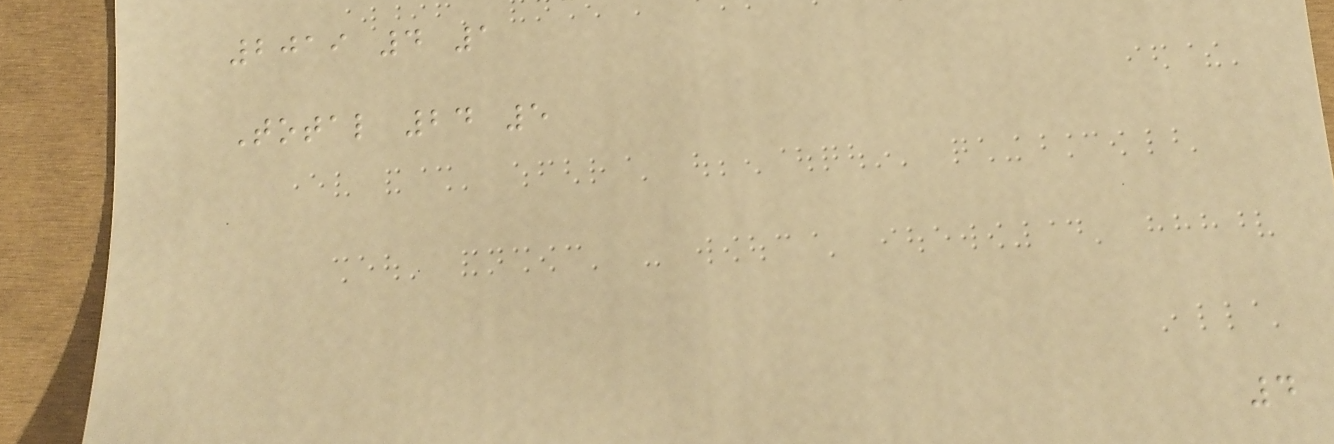2019 4 1
Total 24 5
4
